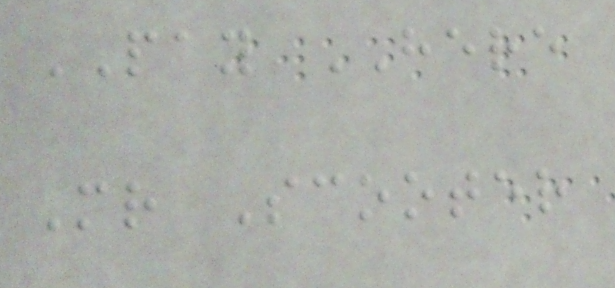PAY HERE
Mr Scooter
